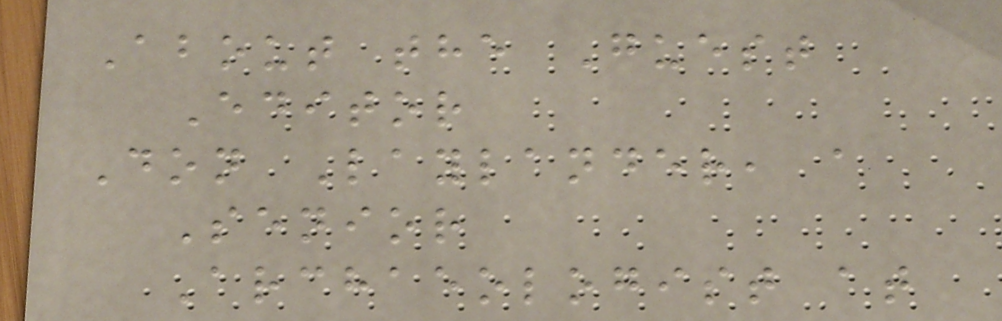About the Guest
Editor
Don Laylander, a
Senior
Archaeologist at
